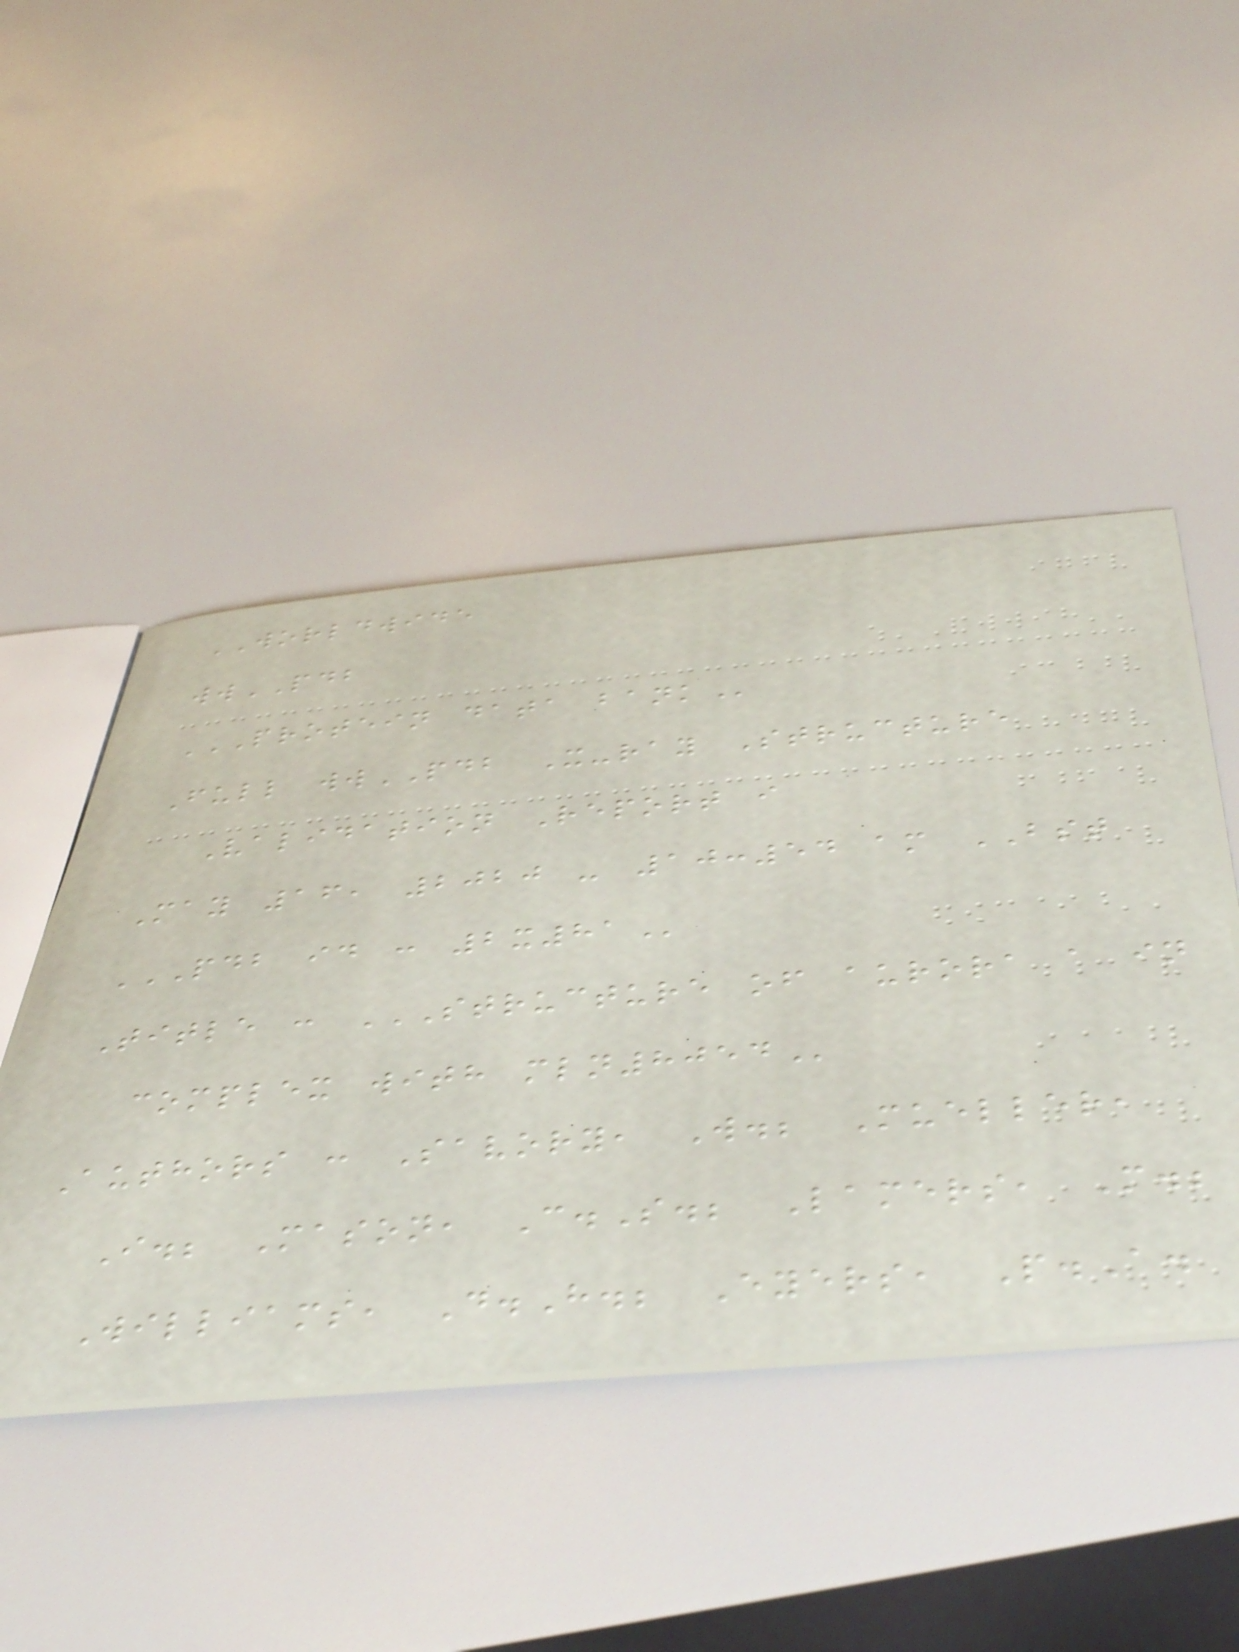WORLDWIDE
wwPDB
PROTEIN DATA BANK
Full wwPDB X-ray Structure
Validation Report i
May 16, 2020 - 10:54 am BST
PDB ID : 2X81
Title : STRUCTURE OF AURORA A IN
COMPLEX WITH MLN8054
Authors : Savory, W.; Mueller,
I.; Mason, C.S.; Lamers, M.;
Williams, D.H.; Eyers, P.A.
